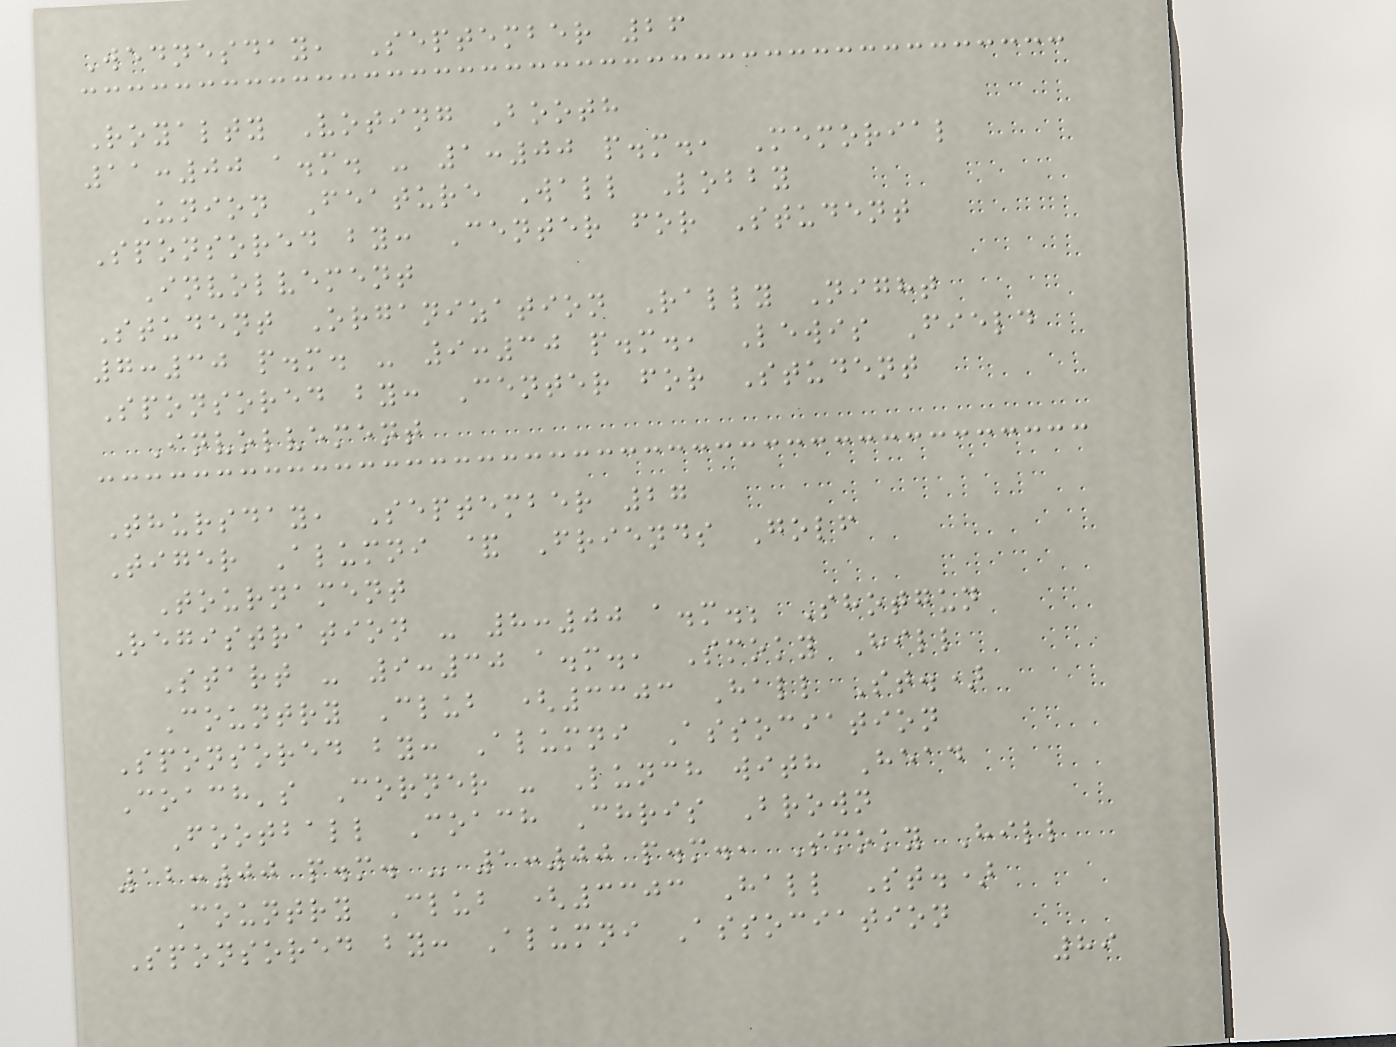Wednesday, September 26
Royalty Voting Booth
11:00 a.m. - 1:00 p.m., Memorial
Union Feature Wall Lobby
Sponsored by: Center for Student
Involvement
Student Organization Rally Night
7:30 p.m. - 9:30 p.m., Lewis Field
Sponsored by: Center for Student
Involvement
Thursday, September 27
Tiger Alumni & Friends Golf
Tournament
Registration - 8:00 a.m.; Shotgun
Start - 9:30 a.m., Smoky Hill
Country Club (3303 Hall St.)
Sponsored by: Alumni Association
Coach's Corner - Lunch with Head
Football Coach Chris Brown
12:00 p.m. - 1:00 p.m., Smoky Hill
Country Club (3303 Hall St.)
Sponsored by: Alumni Association
89
